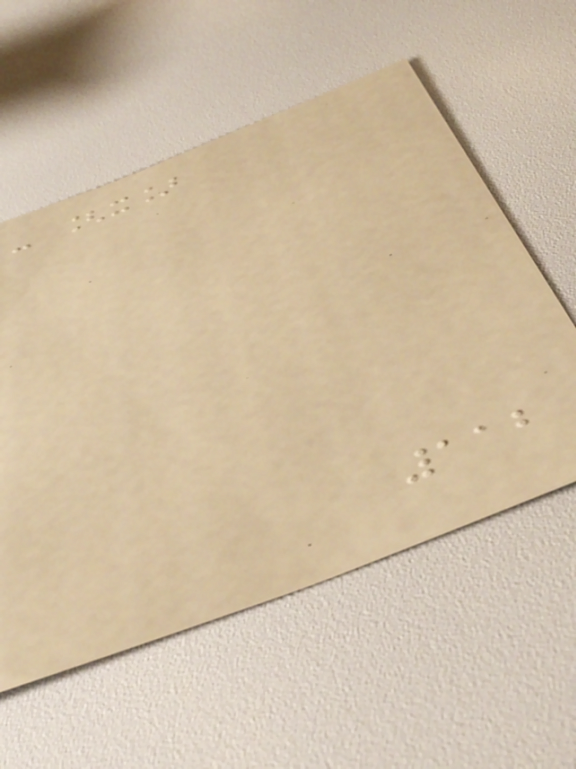- [x]
112
